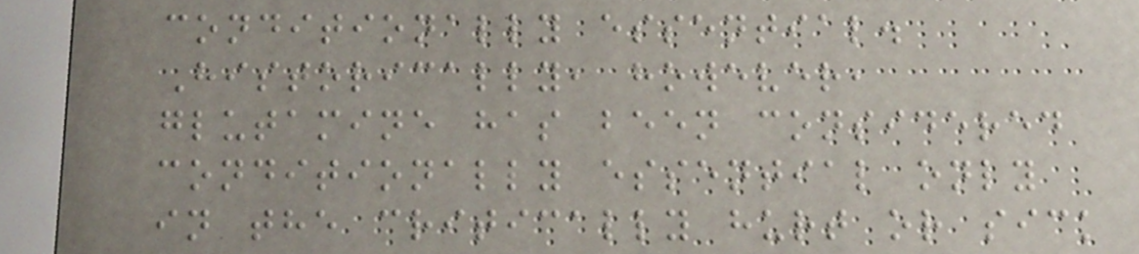conditionally essential.
Historically, however,
glutamine has been considered
conditionally essential only
in the critically hurt or sick
